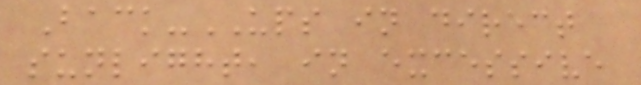Back-UPS in direct
sunlight, in excessive
